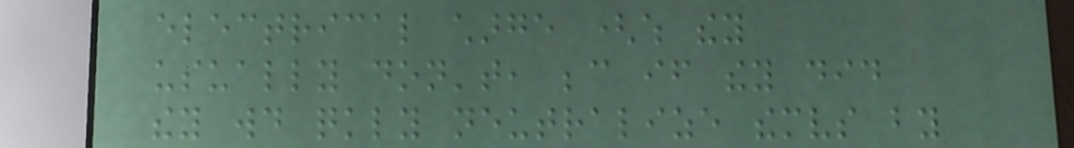electrical charge (which they
usually don't, because if they did
they would quickly neutralize themselves by
